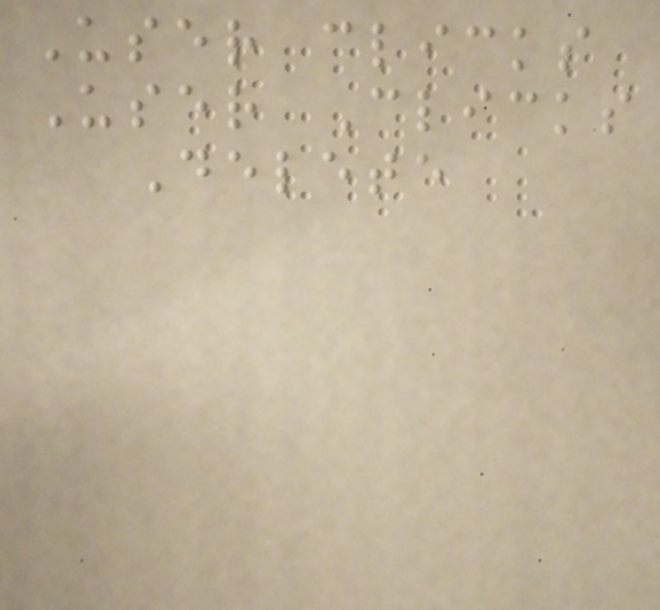User clicks
User Clicks
Delete
